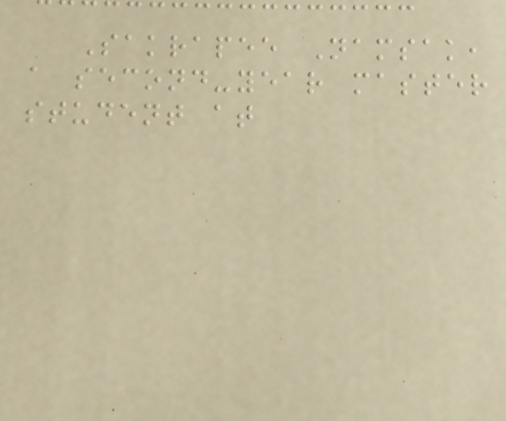Sakrapee Namsak,
a second-year master
student at
